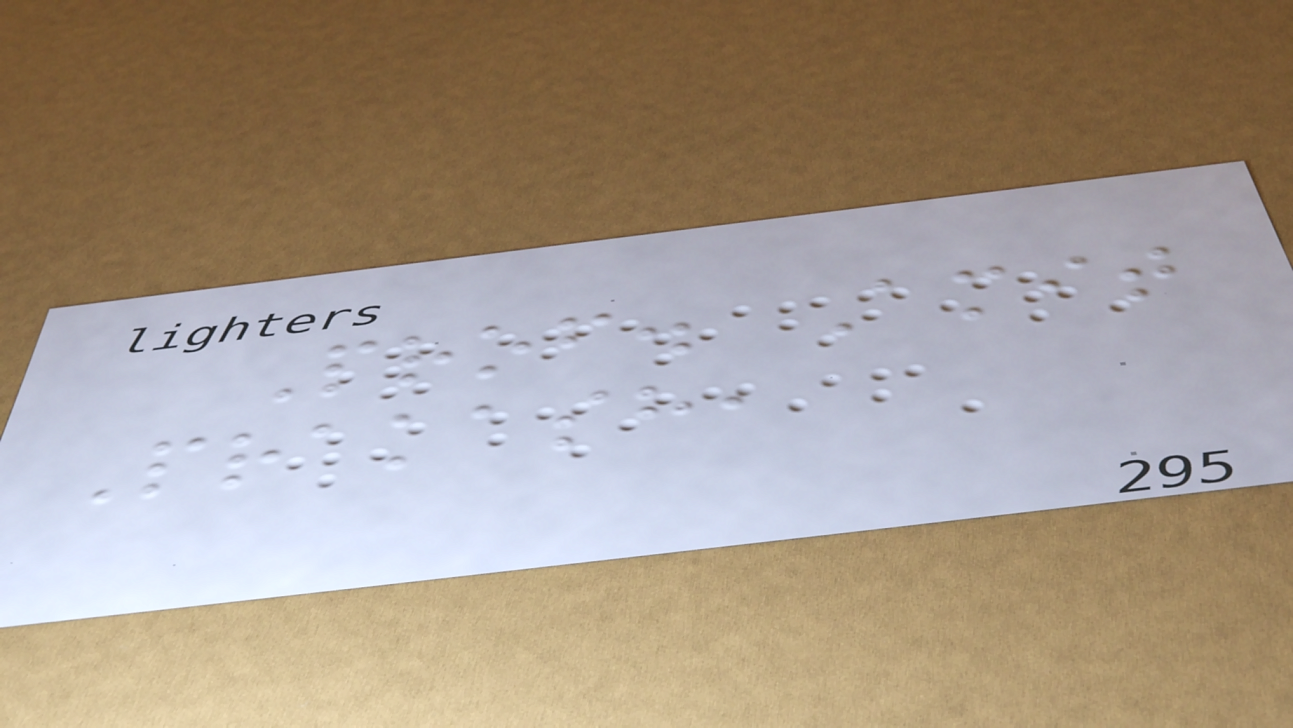Prof. Amit
Prakash,
